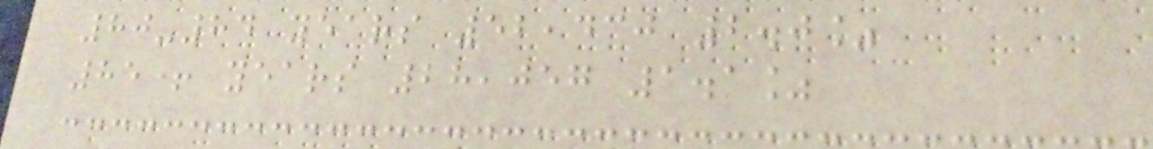80-84 years 52,430 2.0%
85+ years 28,057 1.1%
